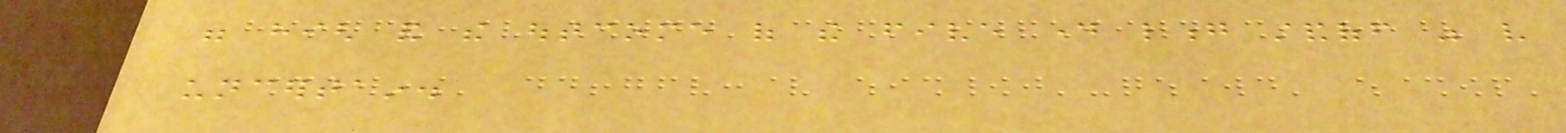were high and the outcome of the five day long standoff was very
uncertain.
